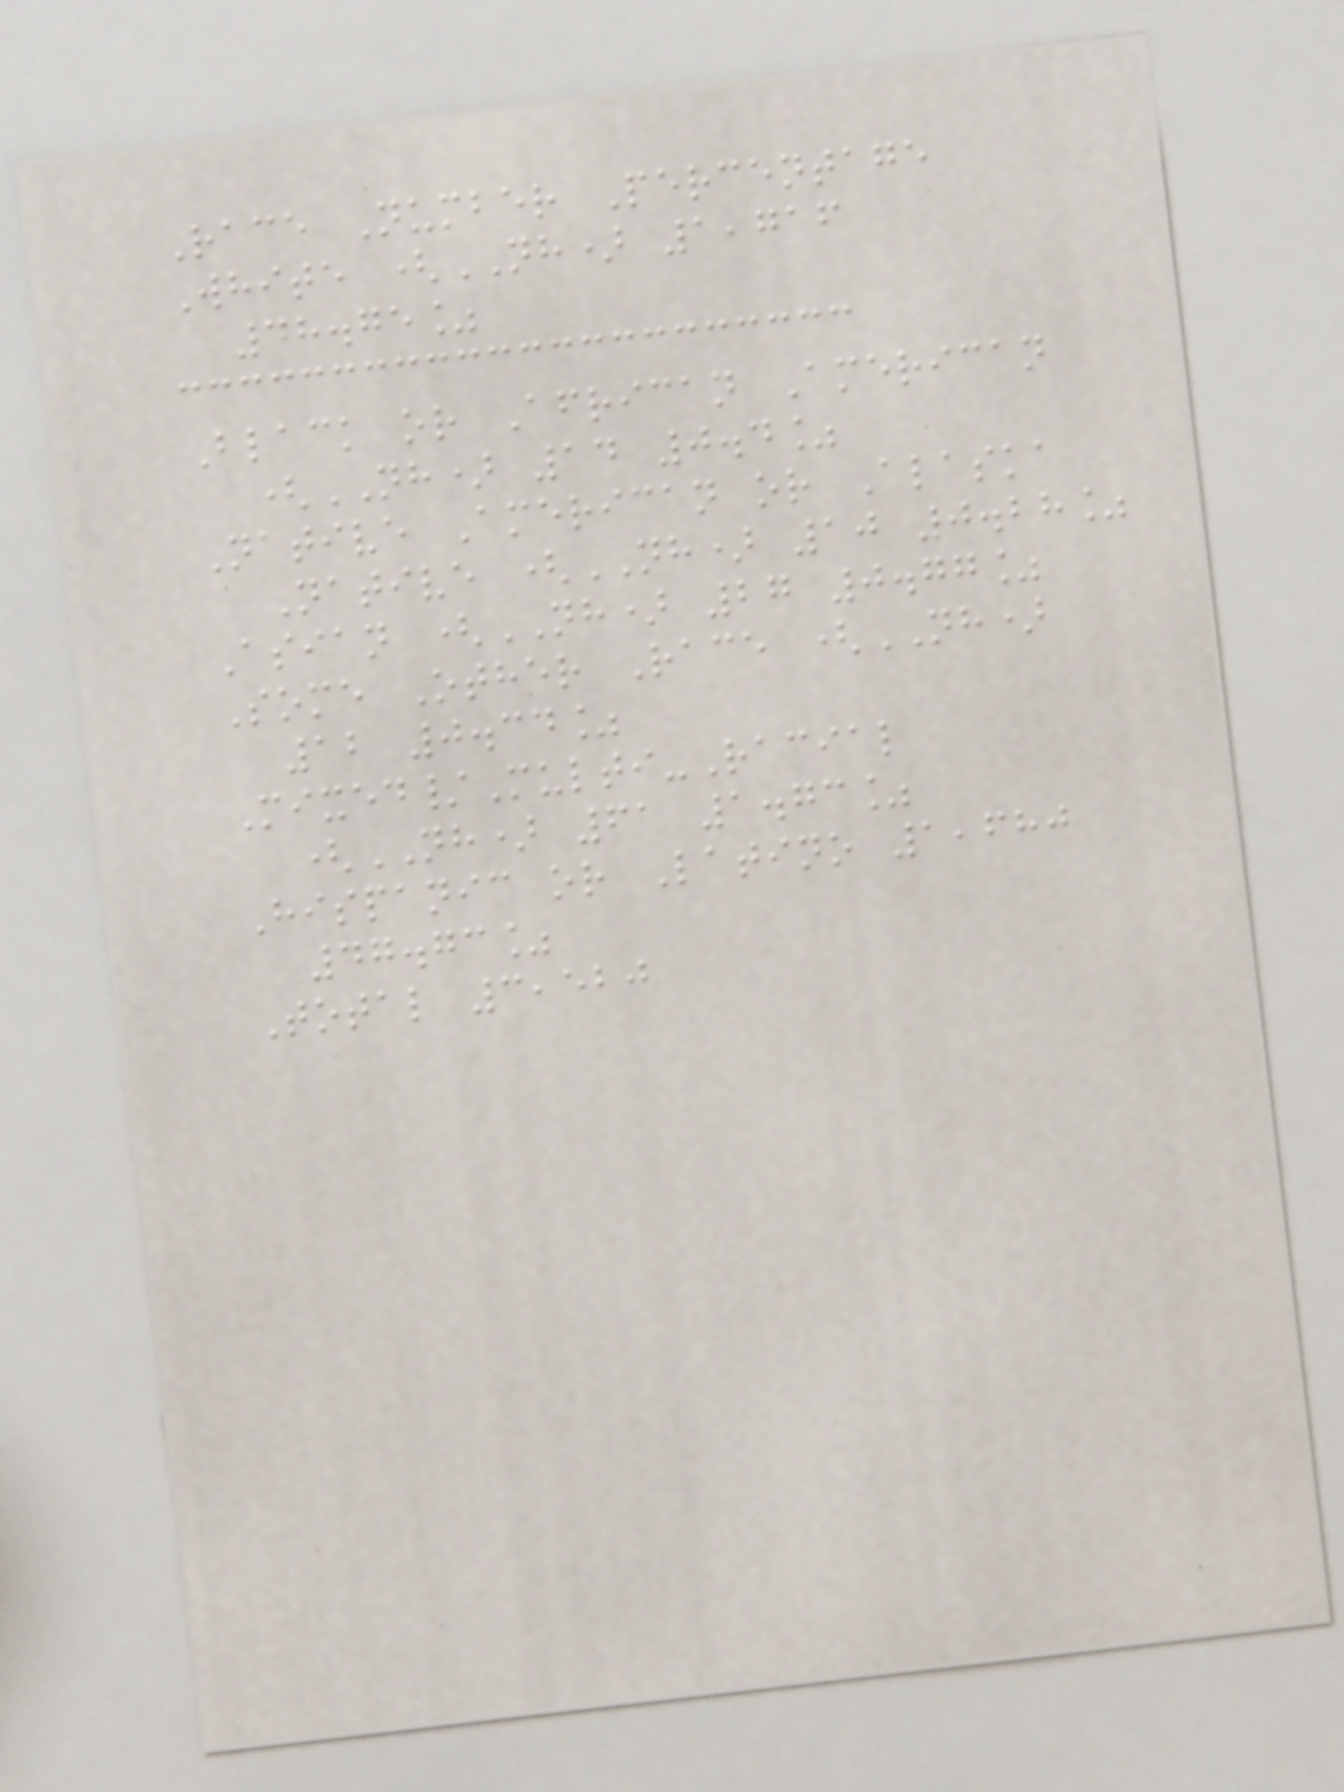Race Number Percentage
White (NH) 1,716
48.75%
Black or African American
(NH) 14 0.4%
Native American or Alaska
Native (NH) 10 0.28%
Asian (NH) 27 0.77%
Some Other Race (NH)
12 0.34%
Mixed/Multi-Racial
(NH) 61 1.73%
Hispanic or Latino 1,680
47.73%
Total 3,520
